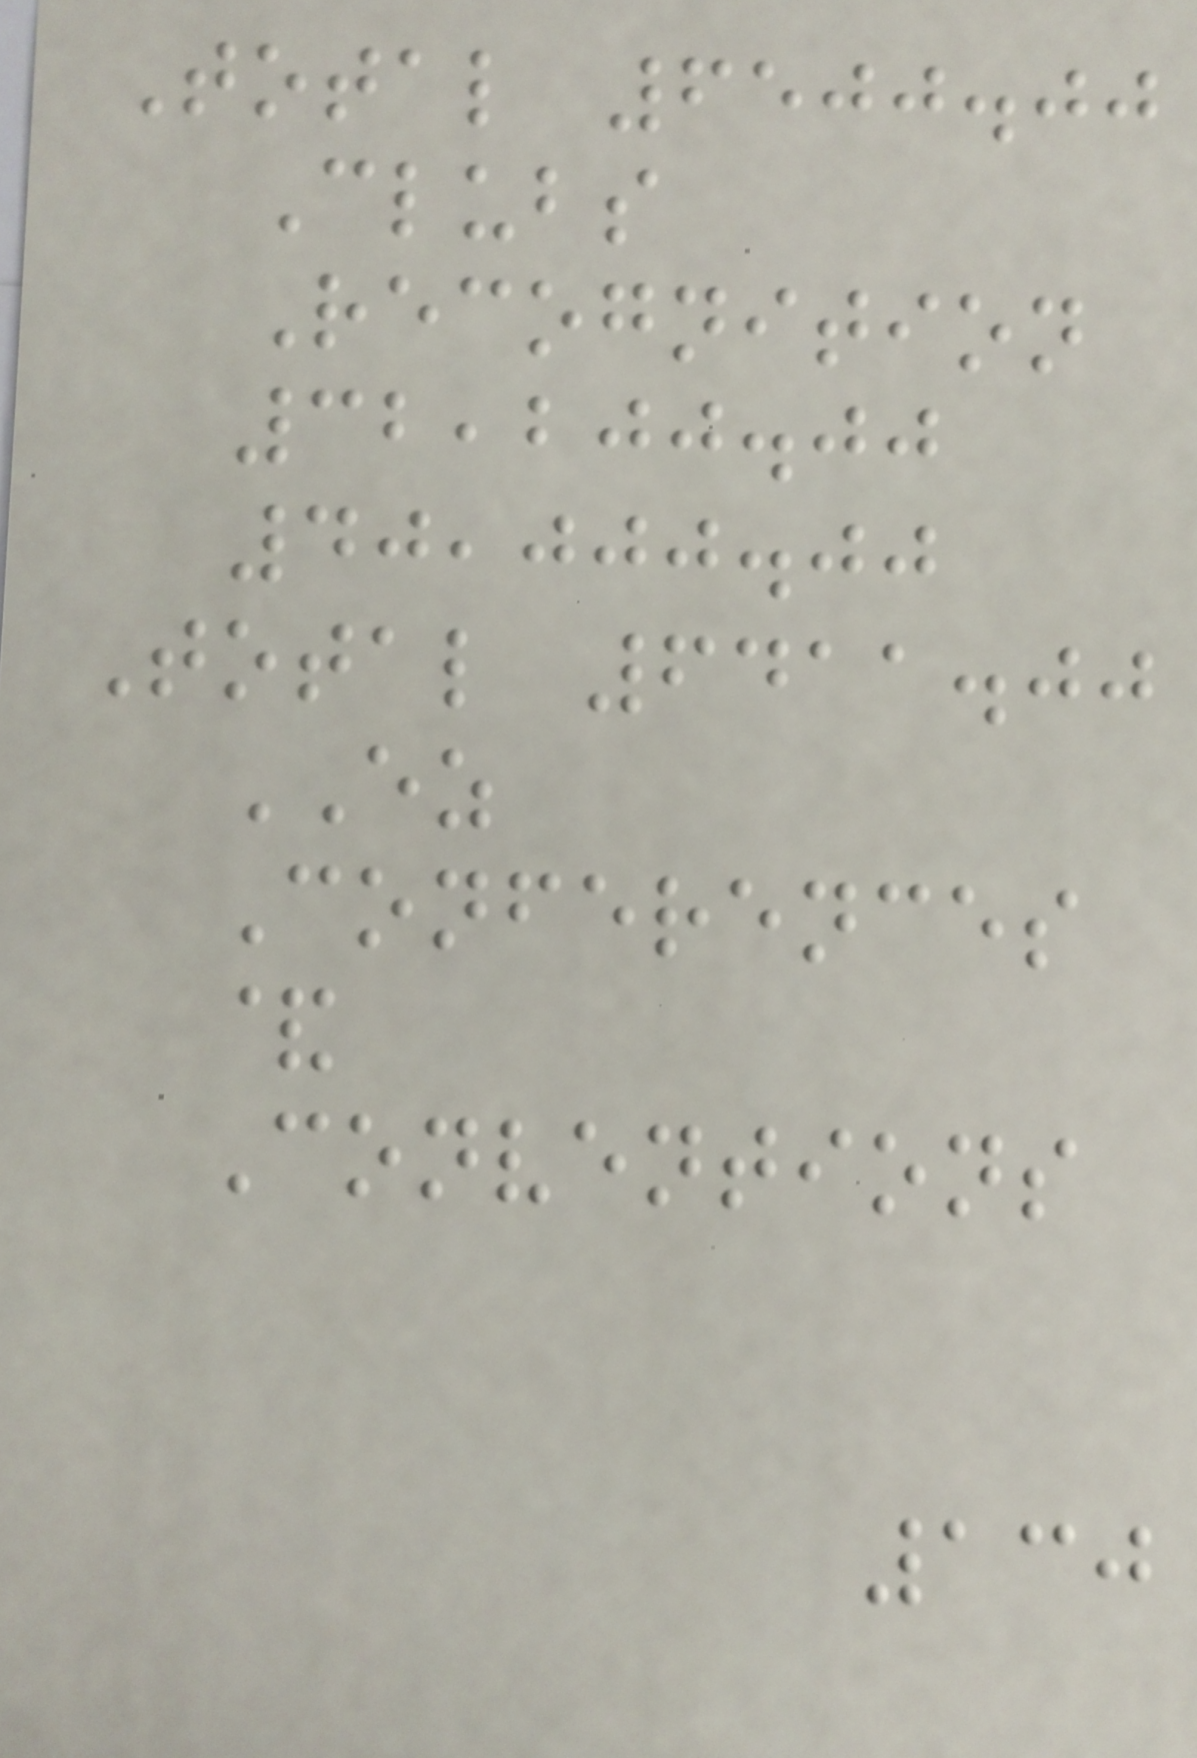Total 6500.00
Clubs
Recognition
32,200.00
40,000.00
Total 6411.00
EZ
Conferences
&
Conventions
130
